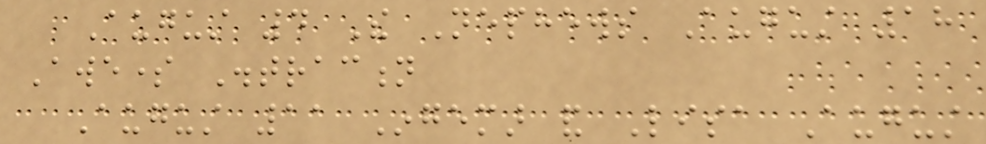August 4 The Nephews August 18
Awesome Distraction
August 11 Ingemar and Lisa August
